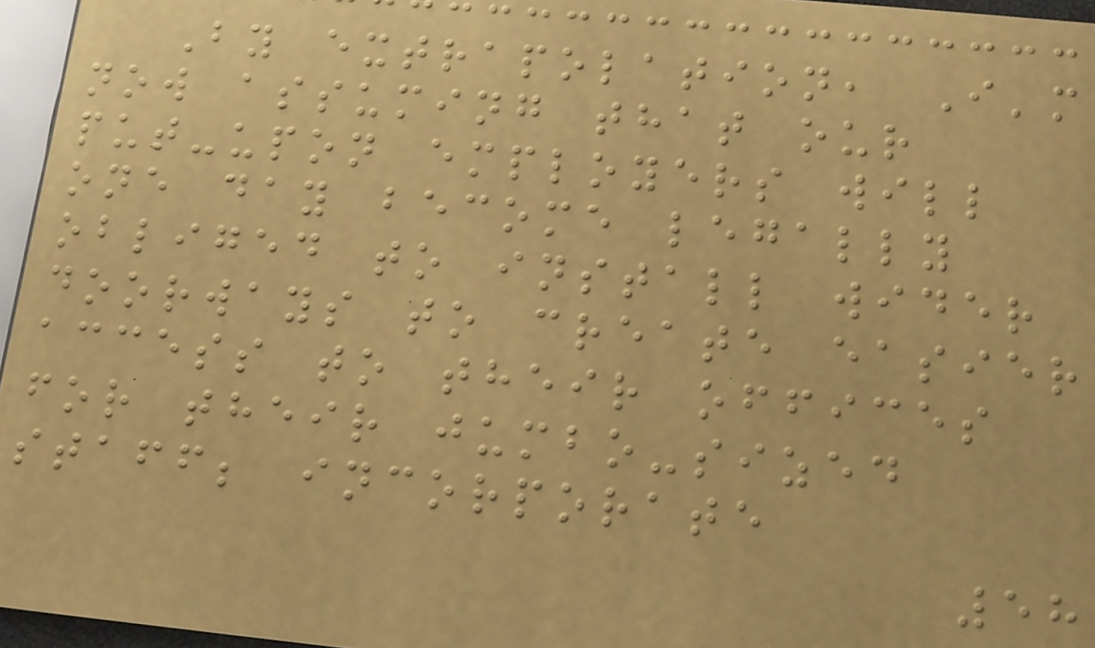By extrapolation, I'm
now assuming that our
put-upon employers will
one day become legally
obliged to install wider
doorways to create easier
access to their offices
for their jumbo-sized
staff; incorporate
58
